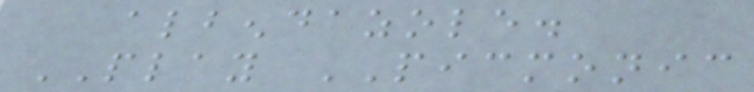albendazole.
PLAY PICMONIC
